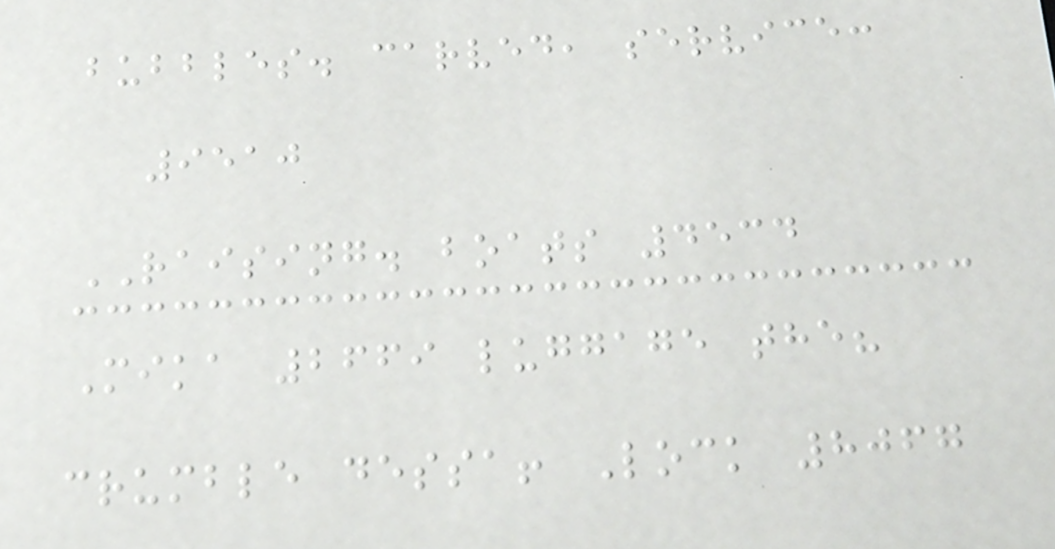bubbles. carved, service:
9510
RAISING. boats 4534
Mika 2669 luggage the?
crumble dessa! Lock 8067
